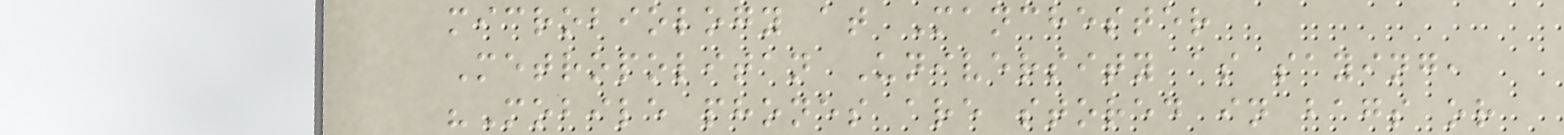microbiology at Manchester
Metropolitan University as saying,
"Mobile phones are stored in bags or
